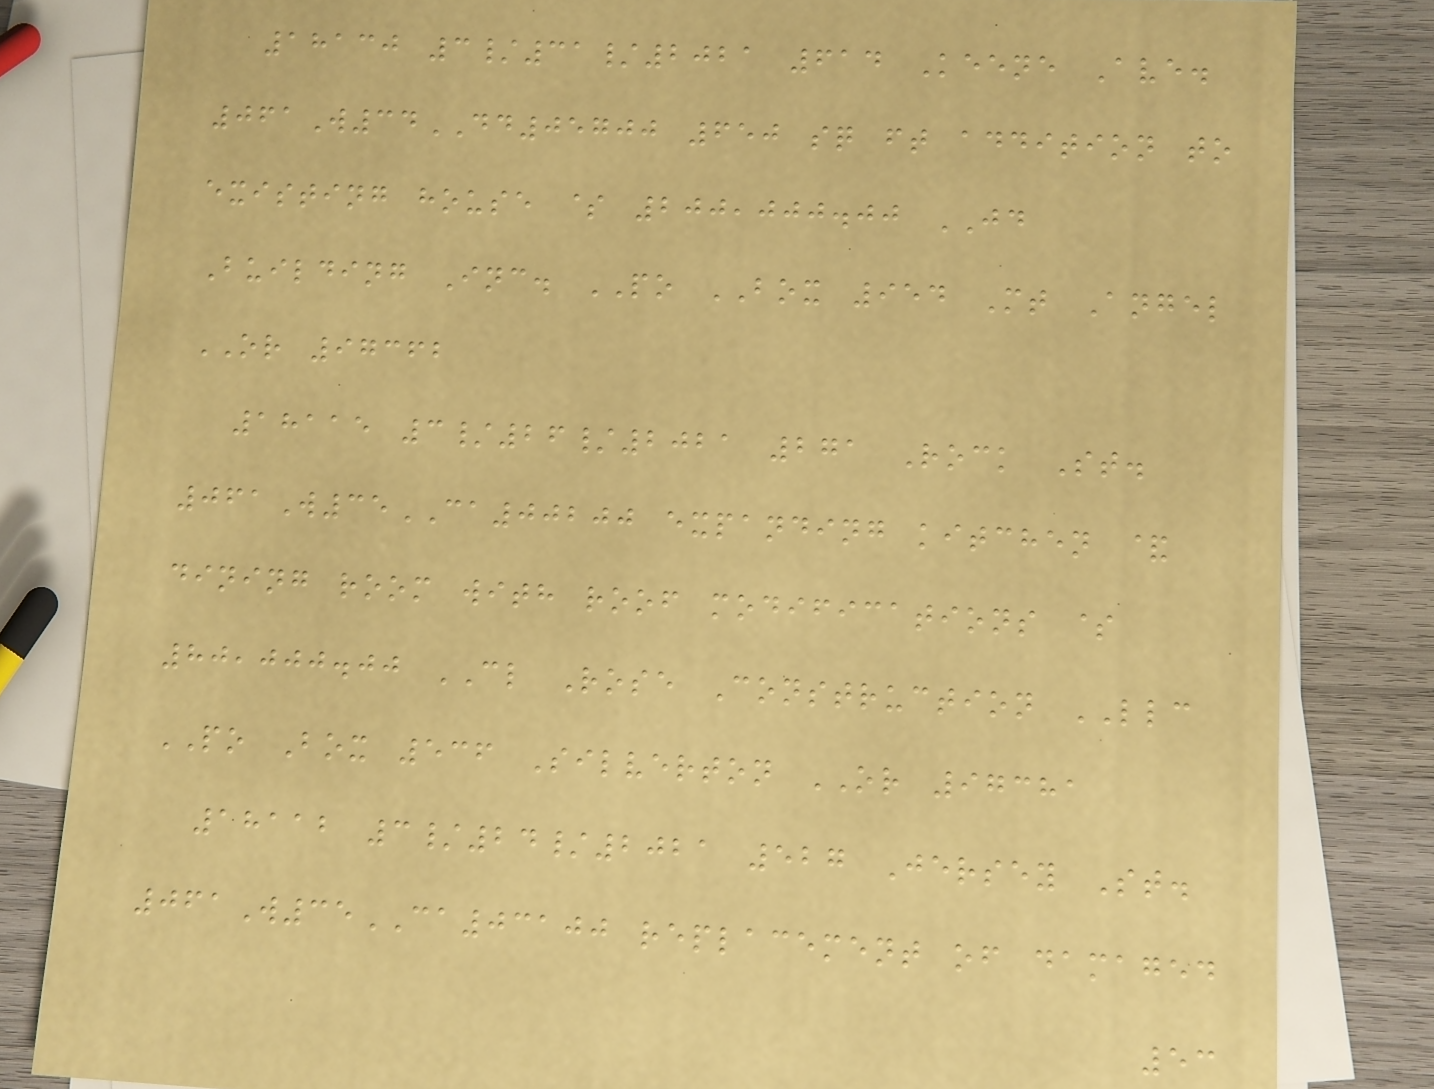18130 3/31/2021 614 Keene Ave.
061W34DD05700 650 sq ft addition to
existing house $ 200,000.00 JD
Building Inc. PO BOX 954 Mt Angel
OR 97362
18115 3/26/2021 271 Rock St.
061W35CA00200 expanding kitchen &
dining room with roof modifications $
80,000.00 CL Rose Construction LLC
PO Box 536 Silverton OR 97381
18112 3/24/2021 527 Jersey St.
061W35CA03100 replacement of damaged
53
